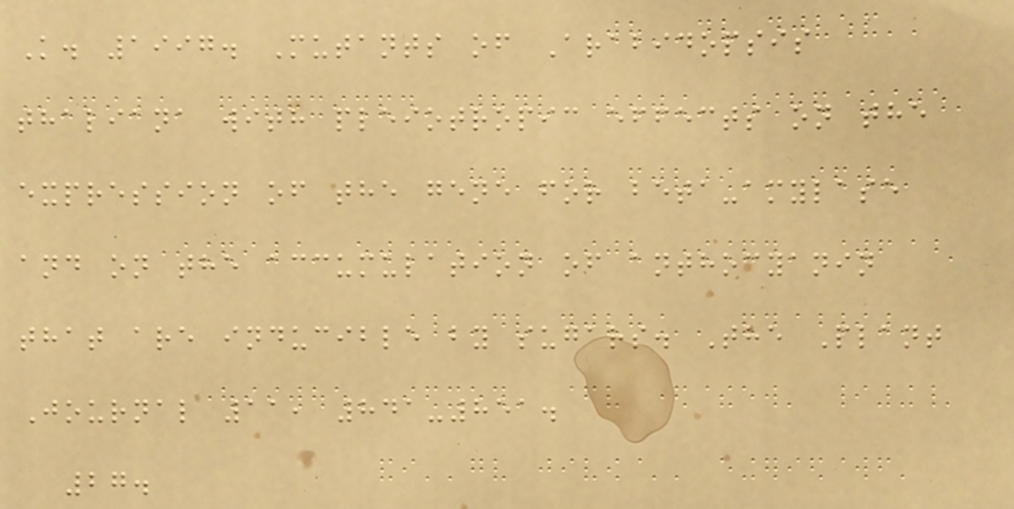K. 1997. Mutants of Arabidopsis
thaliana with pleiotropic effects on the
expression of the gene for beta-amylase
and on the accumulation of anthocyanin
that are inducible by sugars. The Plant
Journal 11, 841-851.
27.
